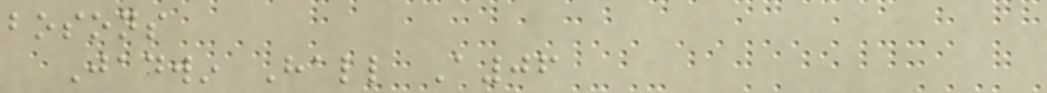bosons
Jadwin Hall A06
